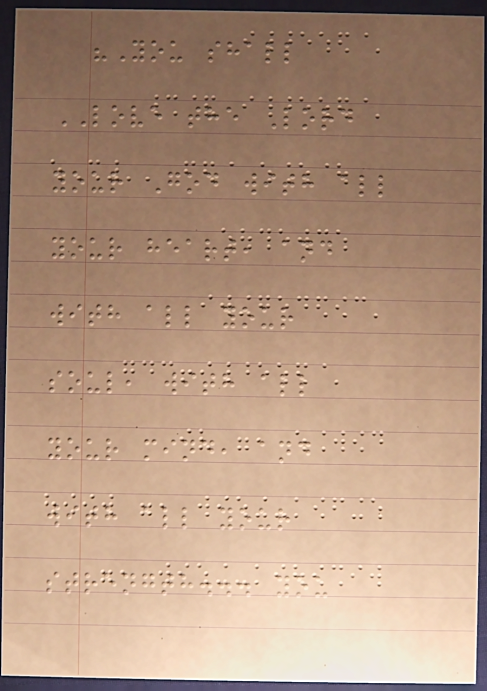"You shall
LOVE the Lord
your God with all
your heart, and
with all your
soul, with all
your mind, and
with all your
strength... you
